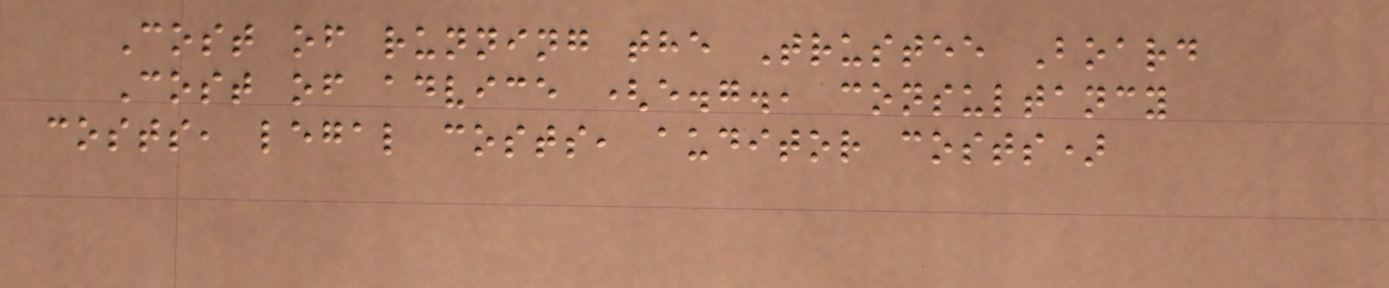Cost of running the Trustee Board
Cost of advice (e.g., consultancy
costs, legal costs, auditor costs)
